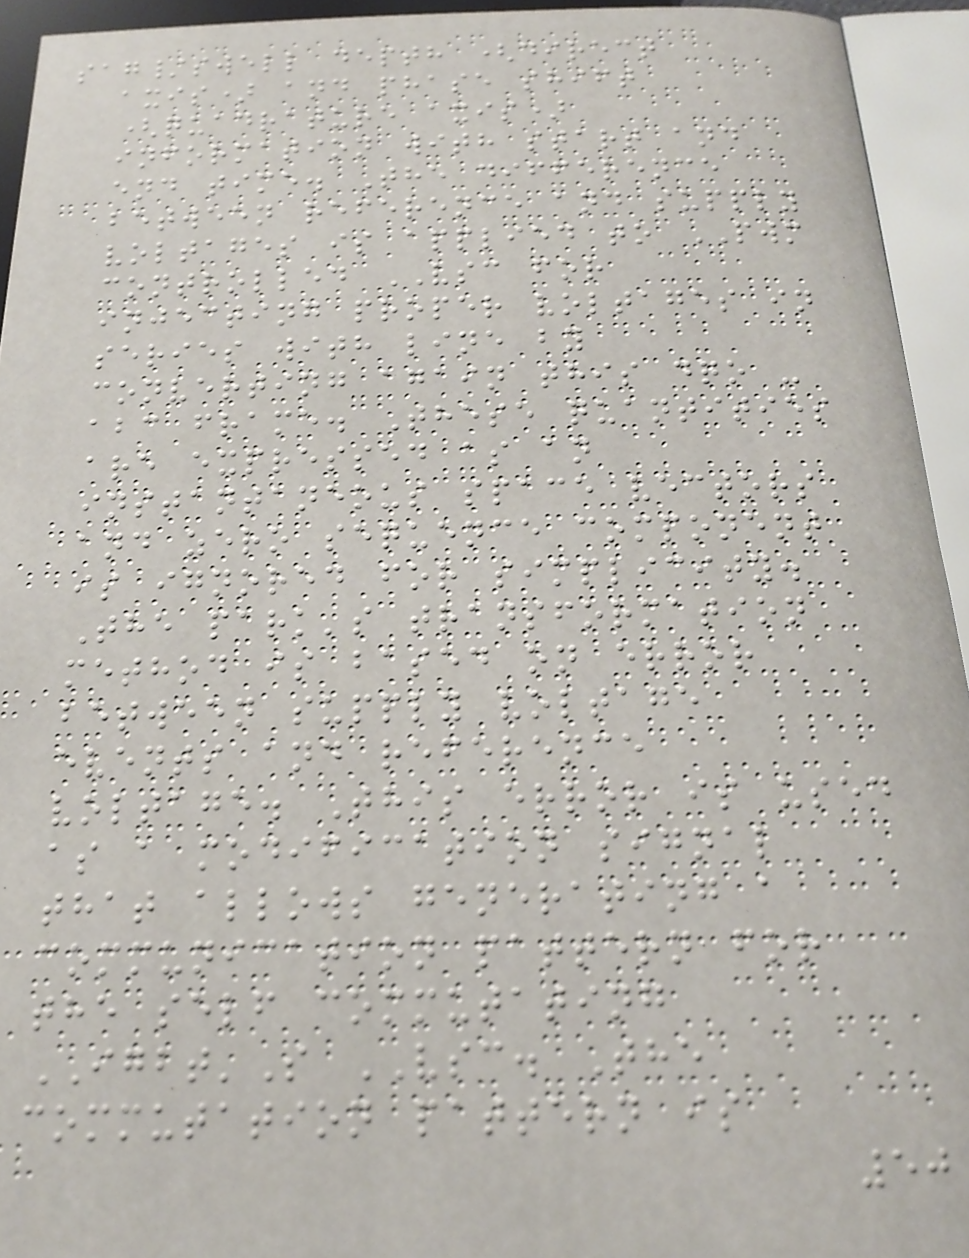sag/swell depth (direct
axis) and phase shift
(quadrature axis)
information with start and
end time. The difference
between reference and supply
voltages is applied to PWM
controlled VSC for
injecting proper voltages in
series with line by
converting again this dqo -
abc frame. These quantities
are expressed as an
instantaneous space vectors
and zero sequence component
is ignored for simplicity.
The park's transformation
method is based on error
between supply voltage
events and reference
voltage. This error is used
as a modification signal
that allows generating a
communication pattern for
the self commutating
IGBT'S VSC. The
commutation pattern is
50
